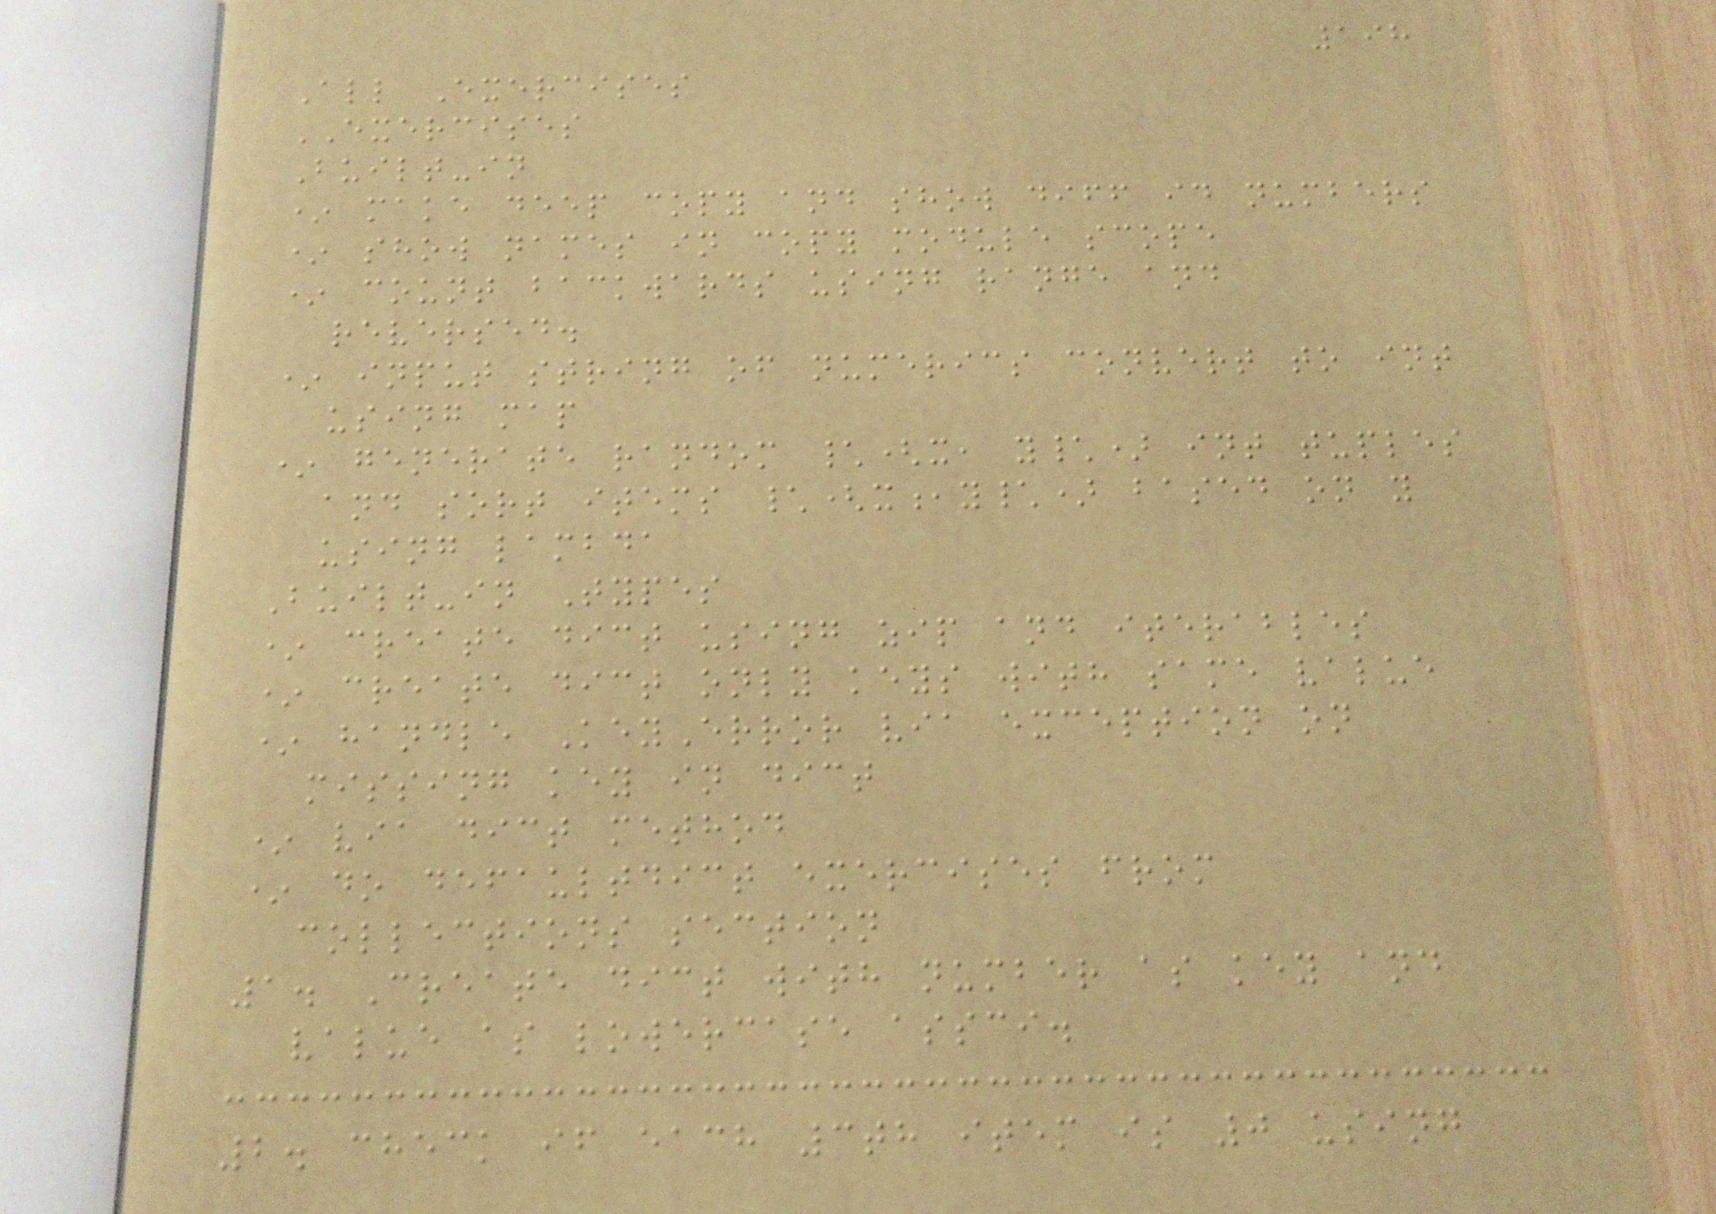198
All Exercises
EXERCISES
Built-in
* make deep copy and show diff id numbers
* show names in copy module scope
* count backwards using range and
reversed.
* input string of numerics convert to int
using map
* generate random \(x, y\) int tuples
and sort items \(x,y\) based on y
using lambda
Built-in Types
* create dict using zip and iterables
* create dict only keys with same value
* handle KeyError via exception on
missing key in dict
* via dict method
* do defaultdict exercises from
collections section
1. Create dict with number as key and
value as lowercase assci.
2. check if each 3th item is 0 using
